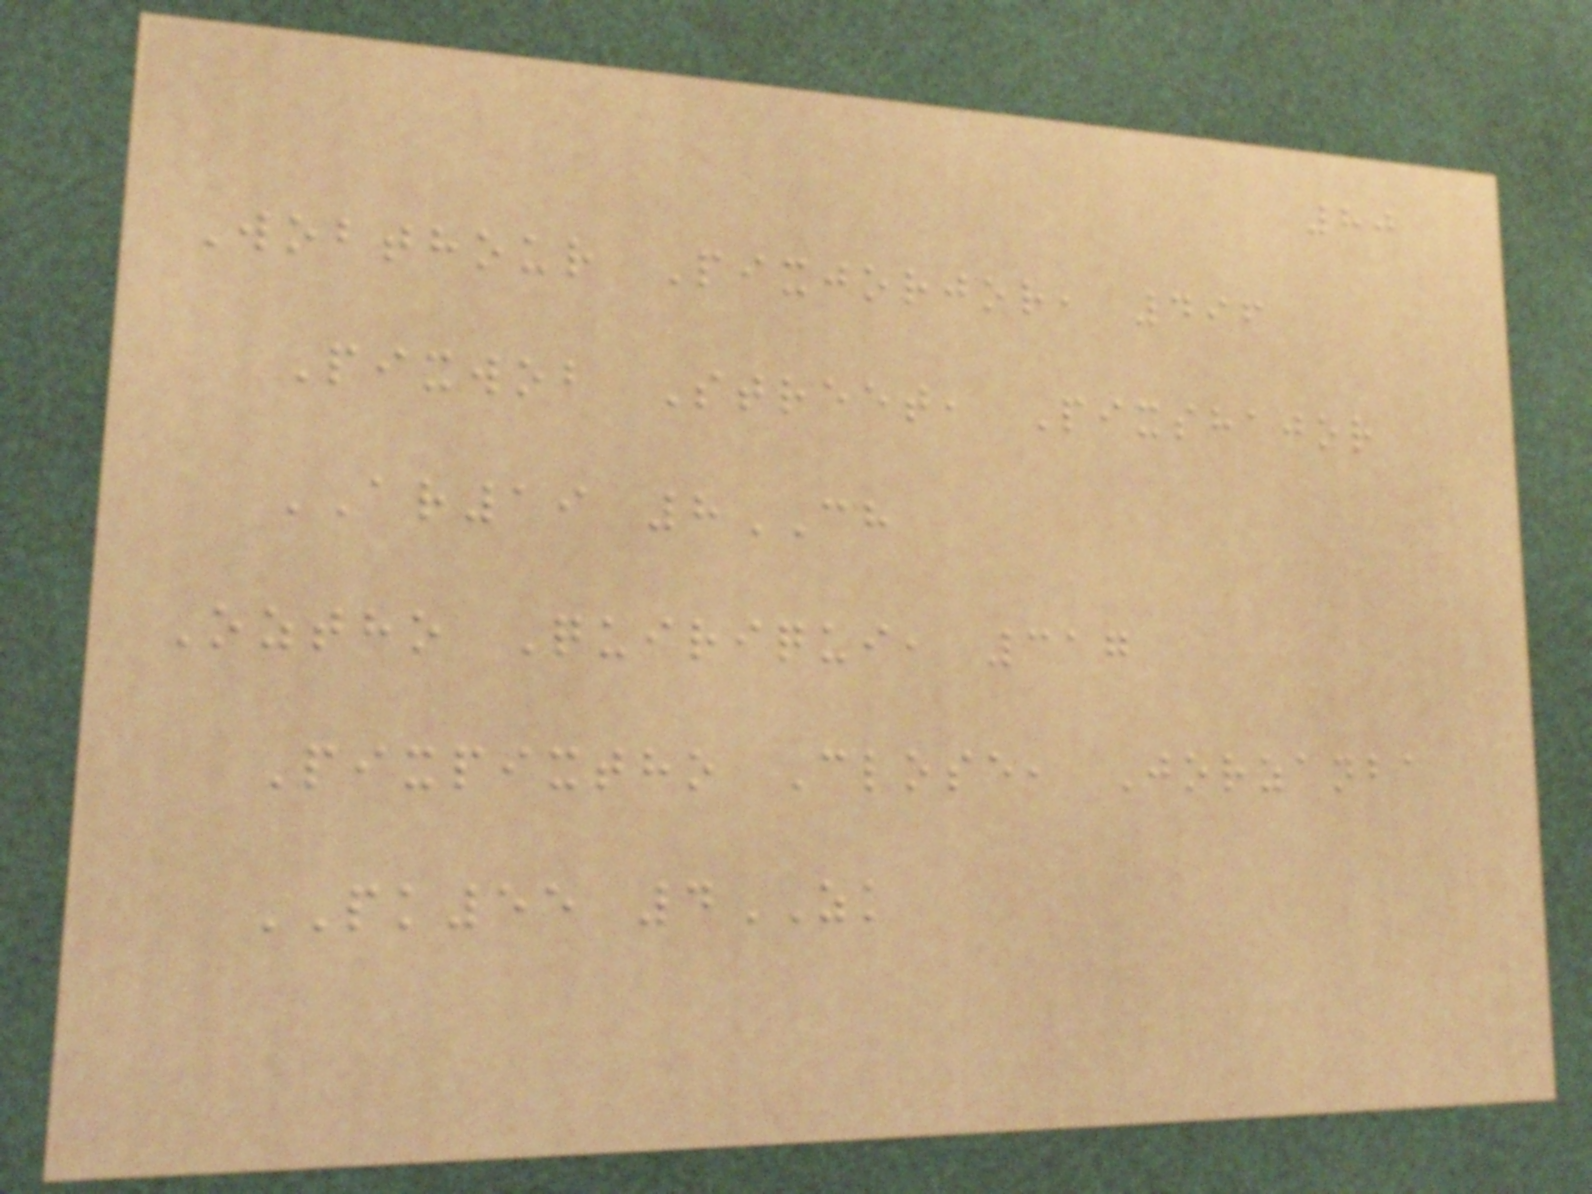80
Wobthour Pixjorjor, 496
Pixwob Street, Pixshajor
AR19 8CH
Oztho Quiriqui, 317
Pixpixtho Close, Jorzanba
PK55 4ZK
